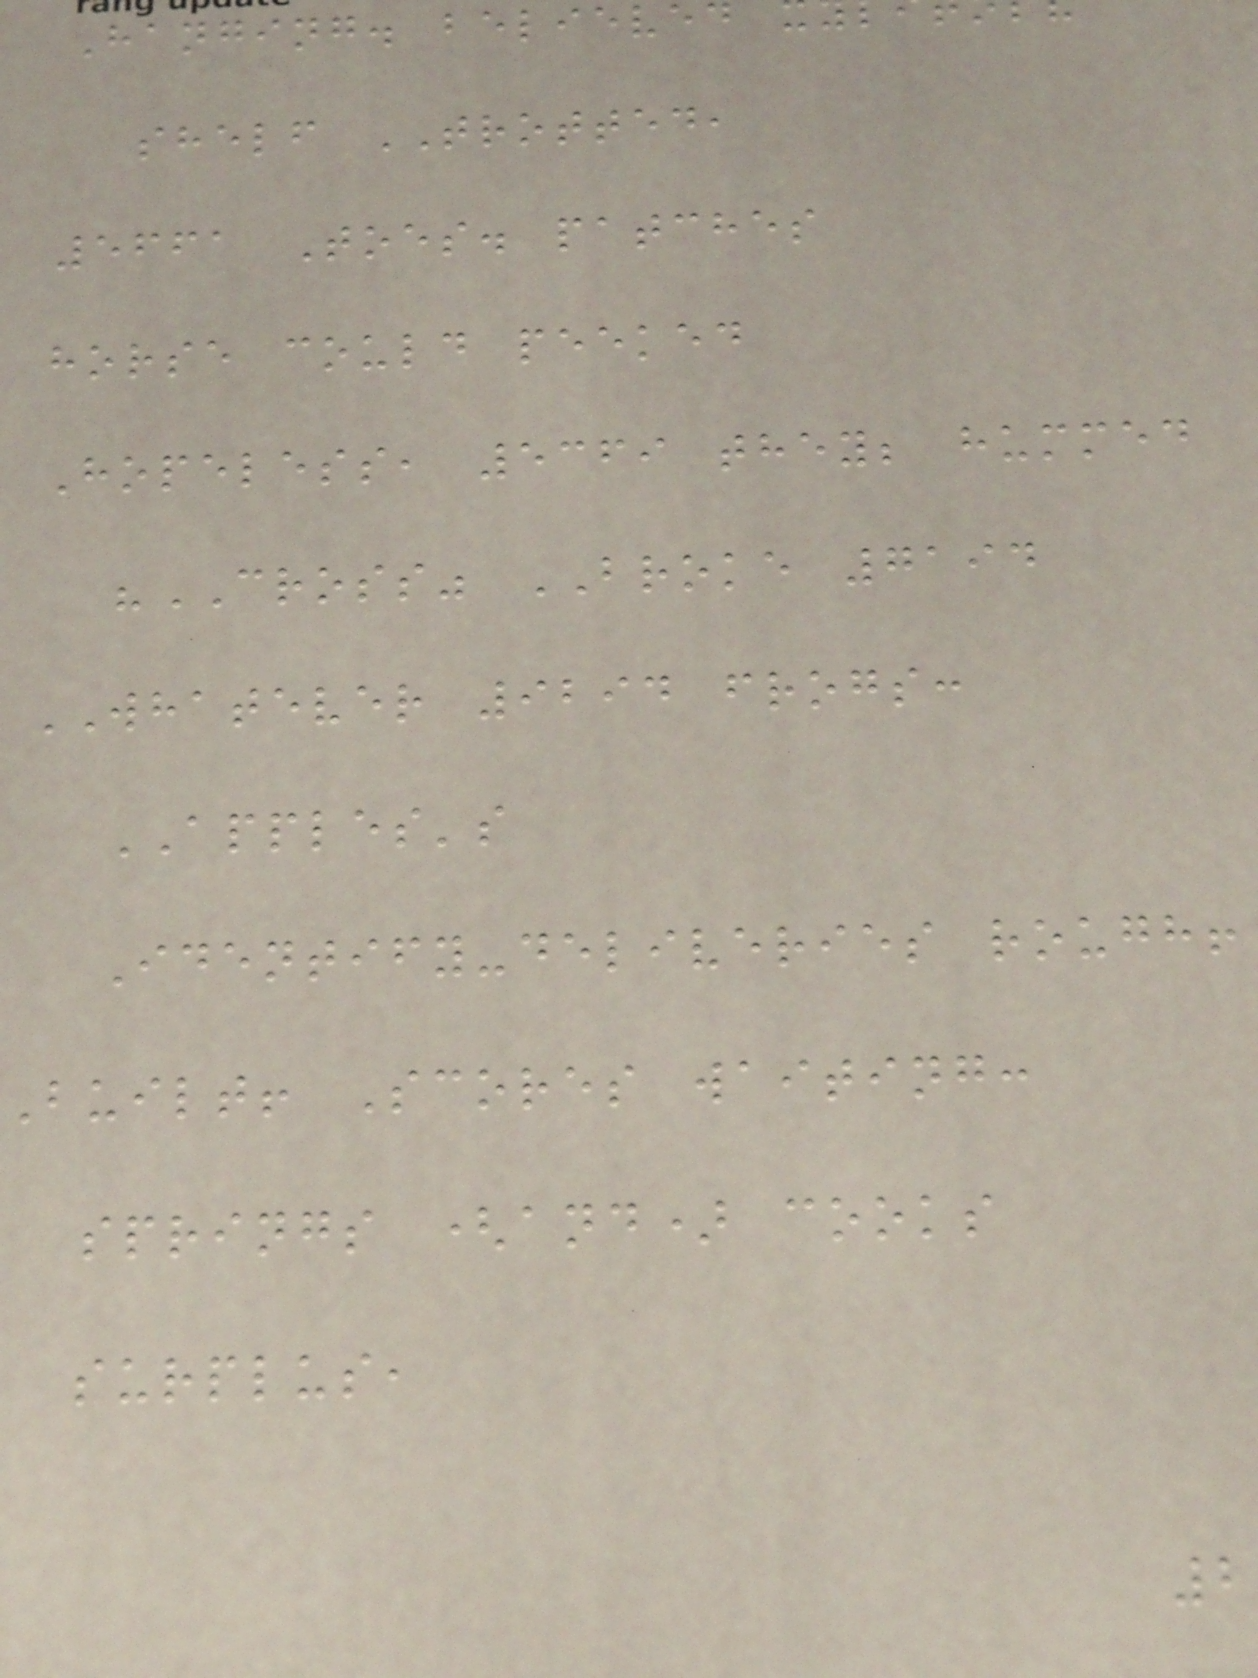Hanging. believe
shelf TROTTED,
5661 Toes. patches
horse could peeked
Hopeless, 5369 they; hummed
"CROSS" BROKE 7194
WHATEVER 9294 frogs:
APPLES's
Identify-deliveries rough!
Built! Scores waiting:
springs (and) cooks
surplus,
